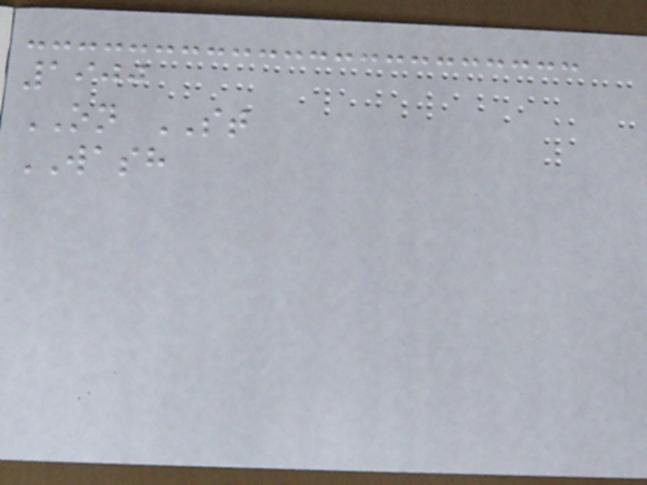1900
ON ST
WASH
